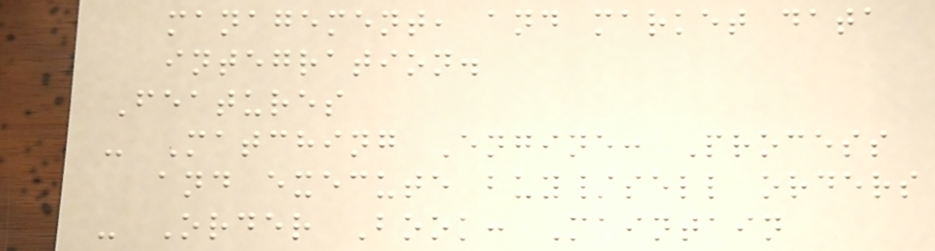management, and market data
integration.
Features
- Matching Engine: Process
and execute buy/sell orders
- Order Book: Maintain
